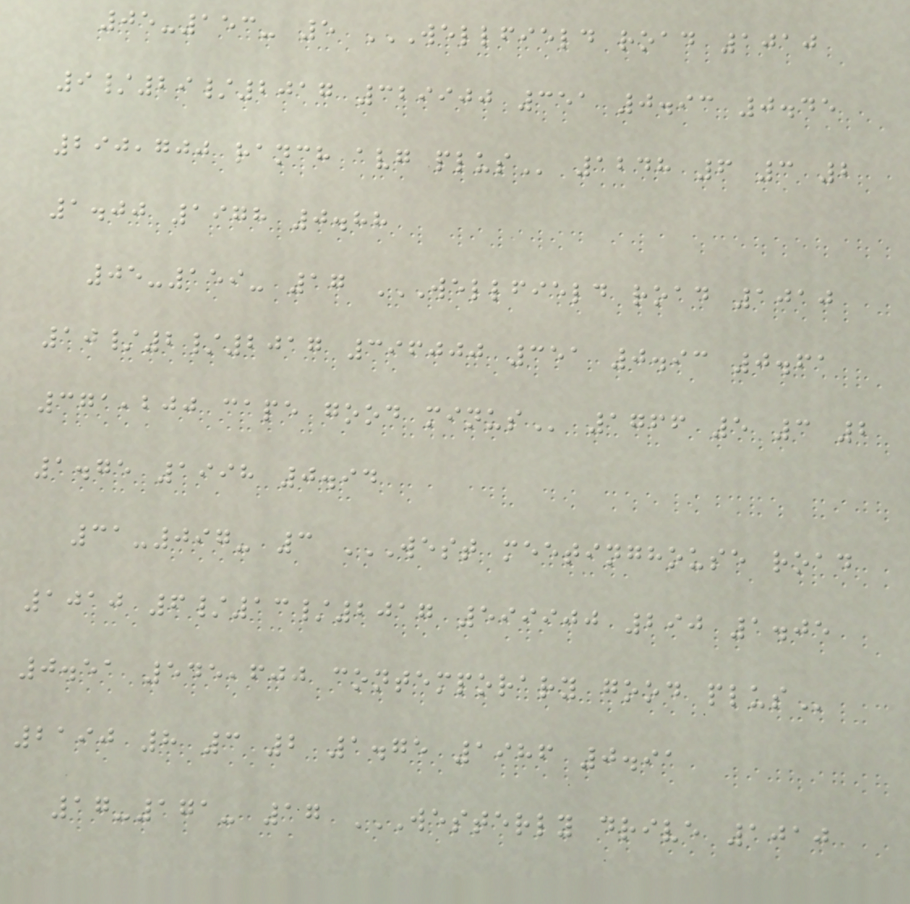05-153- 5 WELLFIELD ROAD 1010
9/29/2017 329900 351 0.93 0.45
290,700 RANCH AVG PLUS 1248 6 3 2
1.00 1978 0.88
05-159- 17 WELLFIELD ROAD 1010
10/2/2017 396000 351 0.93 0.61
371,200 CAPE GOOD MINUS 1766 5 3 2
1.75 1998 0.94
31-097- 3 WEST MEETINGHOUSE ROAD
1010 6/13/2017 599900 290 1.05
0.51 545,600 CONTEMPORARY GOOD PLUS
2190 8 3 2 1.75 1986 0.91
17-171- 17 WESTERLY DRIVE 1010
